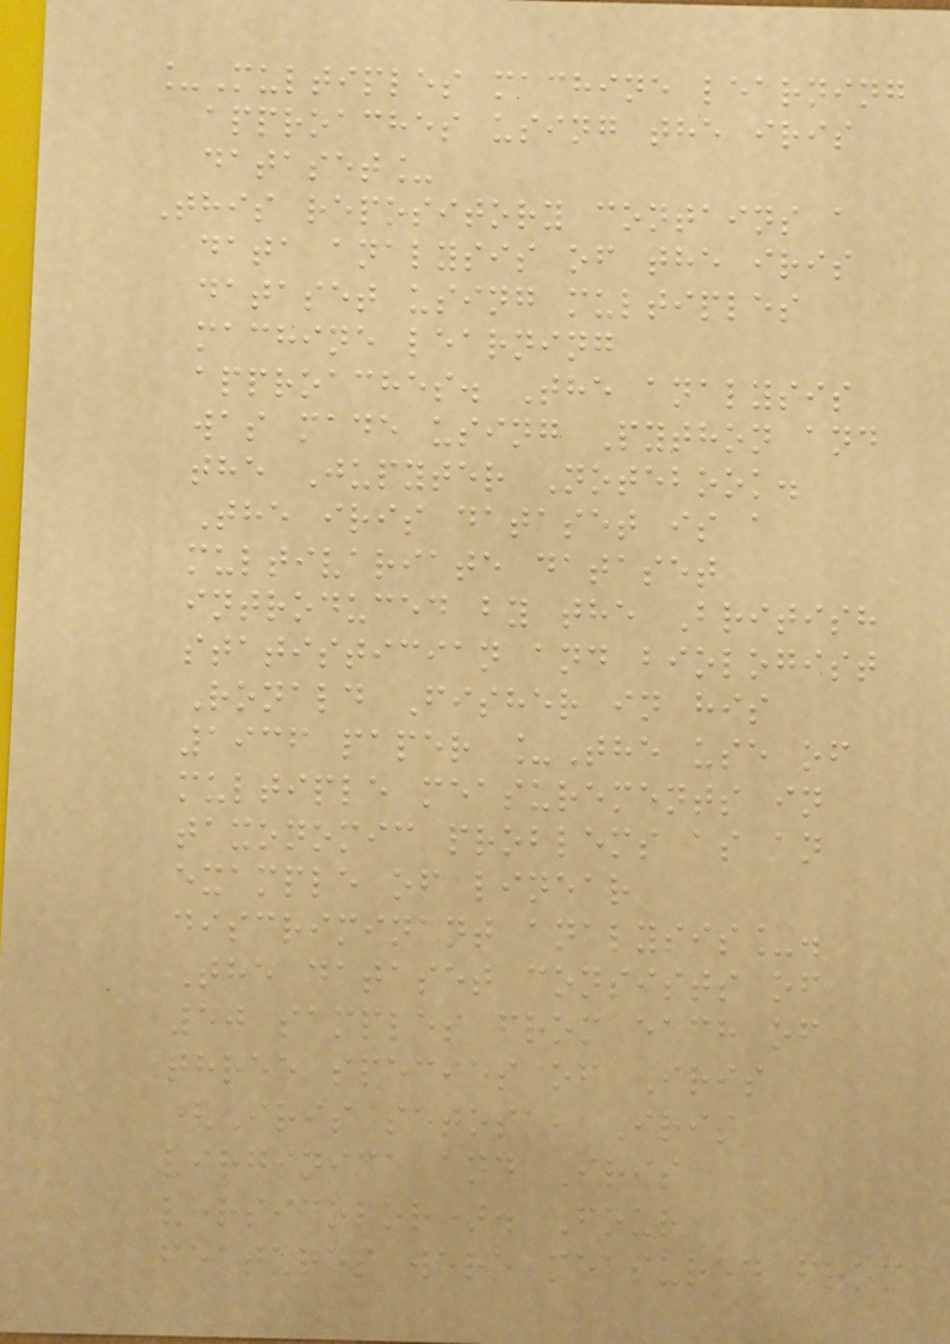_Multiples machine learning
approaches using the iris
dataset_
This repository contains a
data analysis of the iris
dataset using multiples
machine learning
approaches. The analysis
was made using Python and
the Jupyter Notebook.
The iris dataset is a
multivariate dataset
introduced by the British
statistician and biologist
Ronald Fisher in his
1936 paper _The use of
multiple measurements in
taxonomic problems as an
example of linear
discriminant analysis_.
The dataset consists of
50 samples from each of
three species of Iris
(Iris setosa, Iris
virginica and Iris
versicolor). Four
features were measured from
